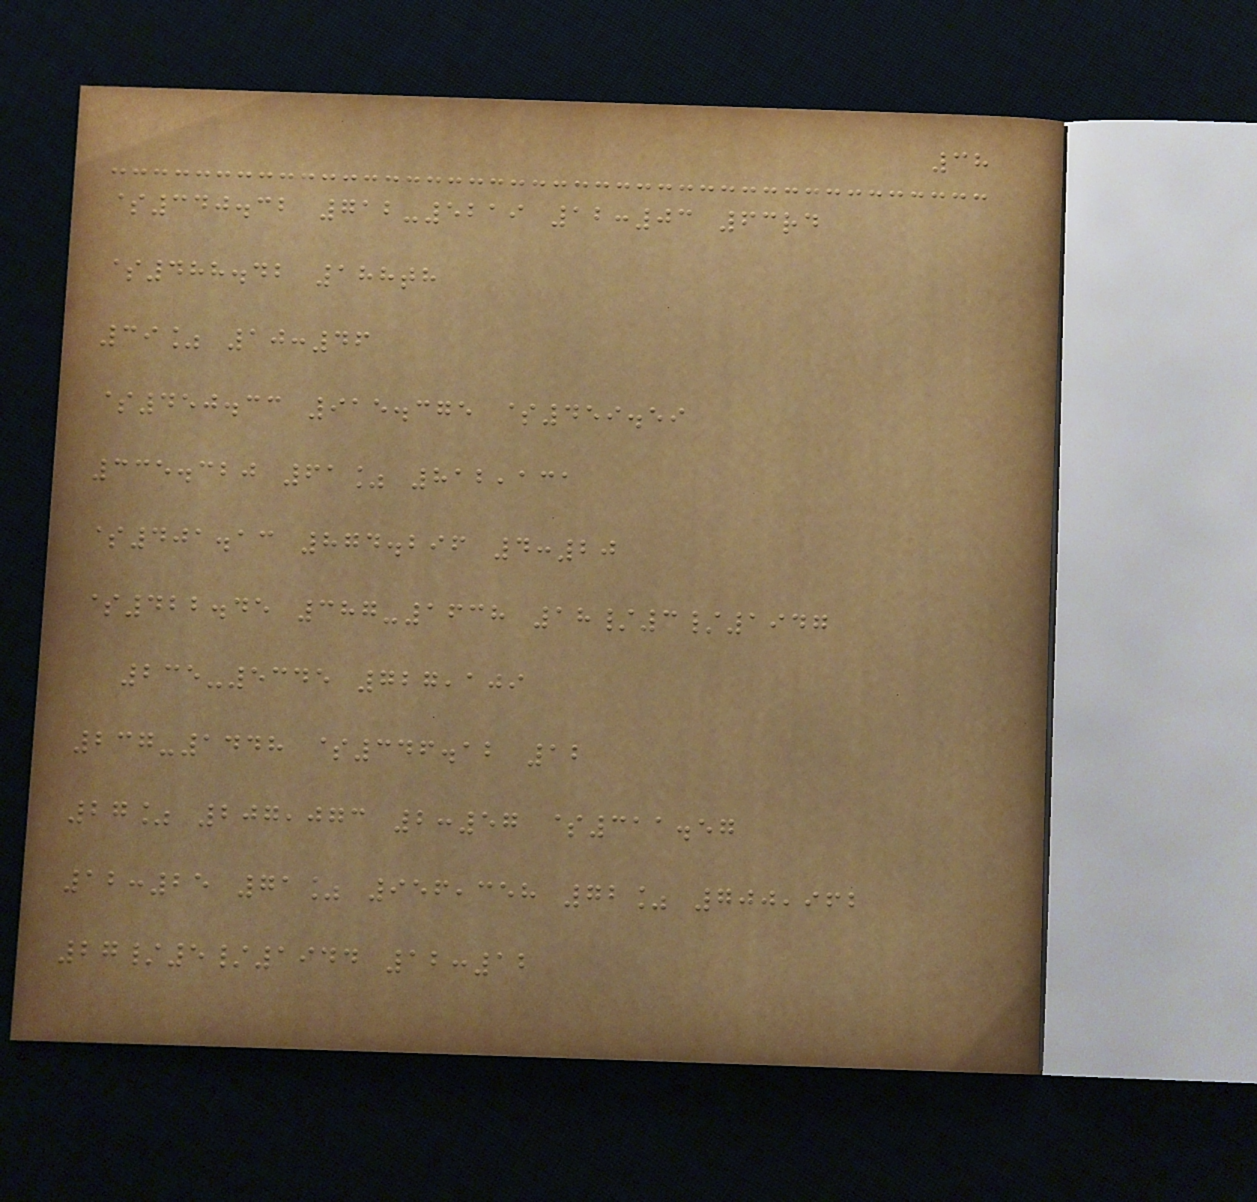38
$340.32 712-5219 12:03 63rd
$488.42 188th
39% 10:46
$450.33 915.375 $459.59
335.320 61% 812,131
$401.13 874.296 4:20
$422.45 387-1638 18/3/1947
235-5345 727,109
237-1448 $346.12 12
27% 207,073 2:57 $311.57
12:25 71% 956,358 72% 700,962
27/5/1944 12:12
